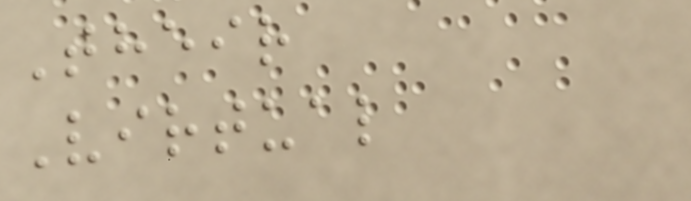Their
Virtual
